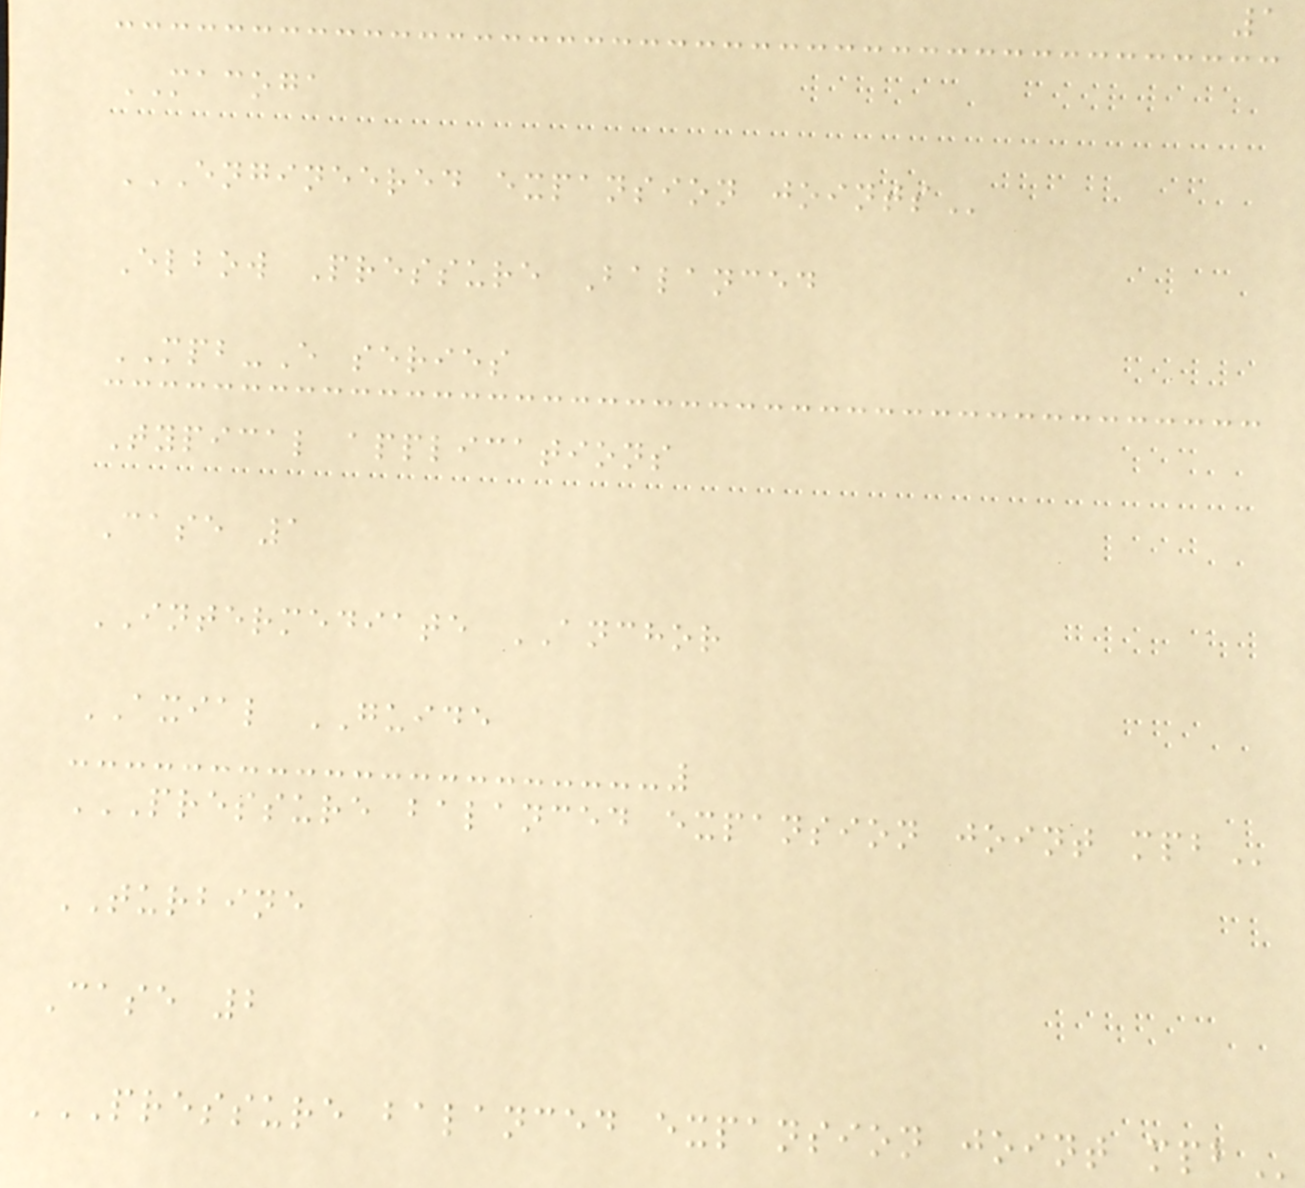1
MACOGA
ENGINEERED EXPANSION JOINTS
Elbow Pressure Balanced
MPB-E series
Typical applications
Case 1
INTERMEDIATE ANCHOR
AXIAL GUIDE
PRESSURE BALANCED EXPANSION JOINT MPB
TURBINE
Case 2
PRESSURE BALANCED EXPANSION JOINT MPB
